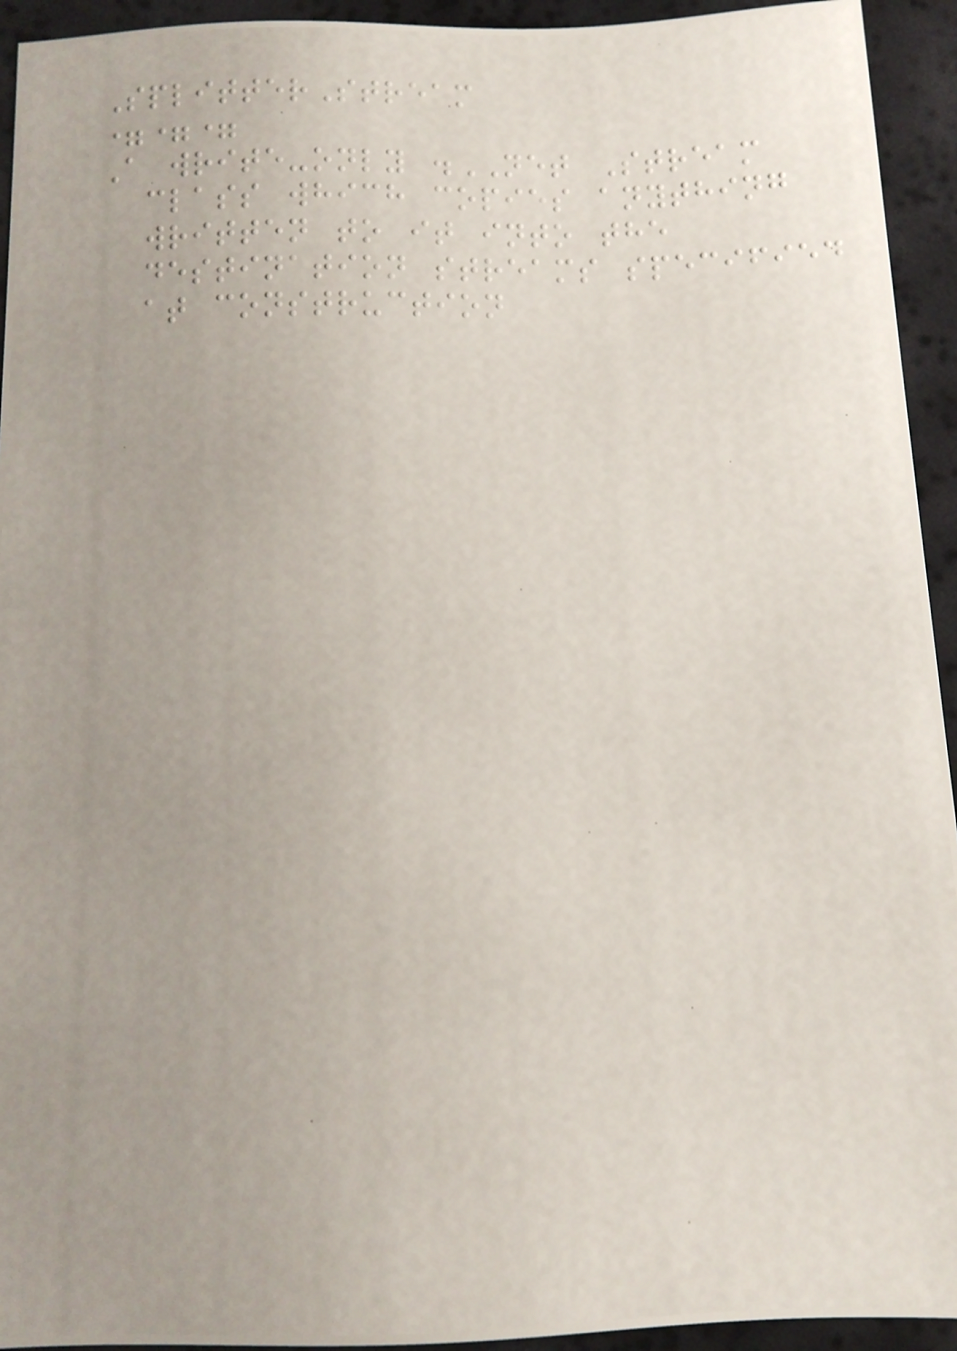SplitterStream
===
A write-only .NET Stream
class which copies anything
written to it into the
destination streams specified
at construction
